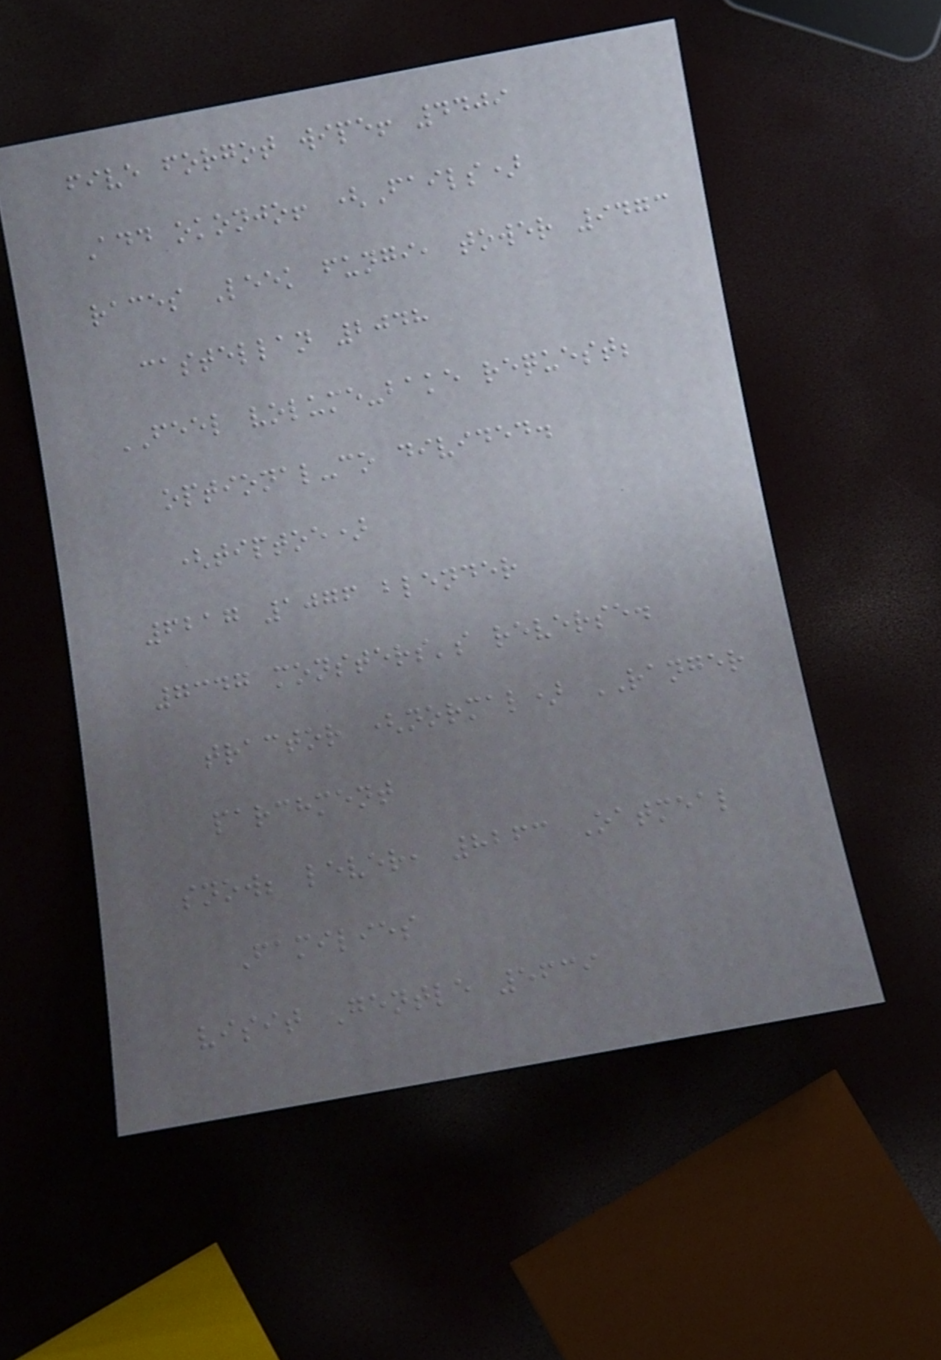five forgot wipe! 4409
Add okonjo! (Fails)
races Leek fungi, tower 9473
castellan 2048
FEEL volume-bake request;
optional-co divided.
(tiptoe)
6217 1076 blender
7347 monsters's reverse.
tractor (normal) RANGER
parchment
snow; lever, 8263 Oatmeal
Families
visit Gentle 5639
